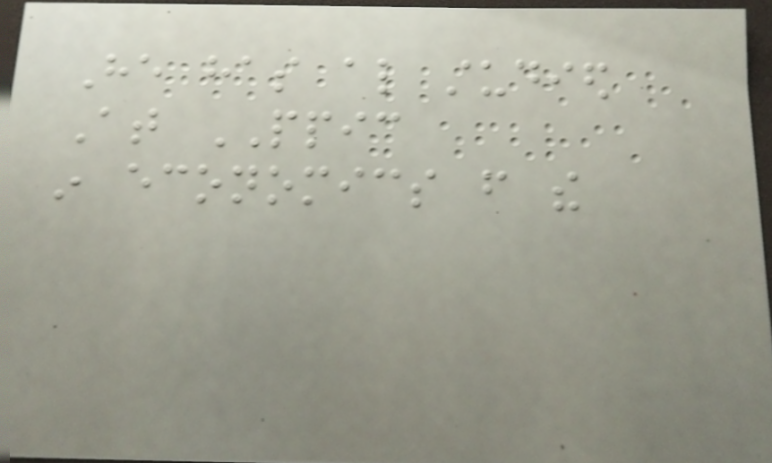He has also studied
At PPIC
in economics from the
